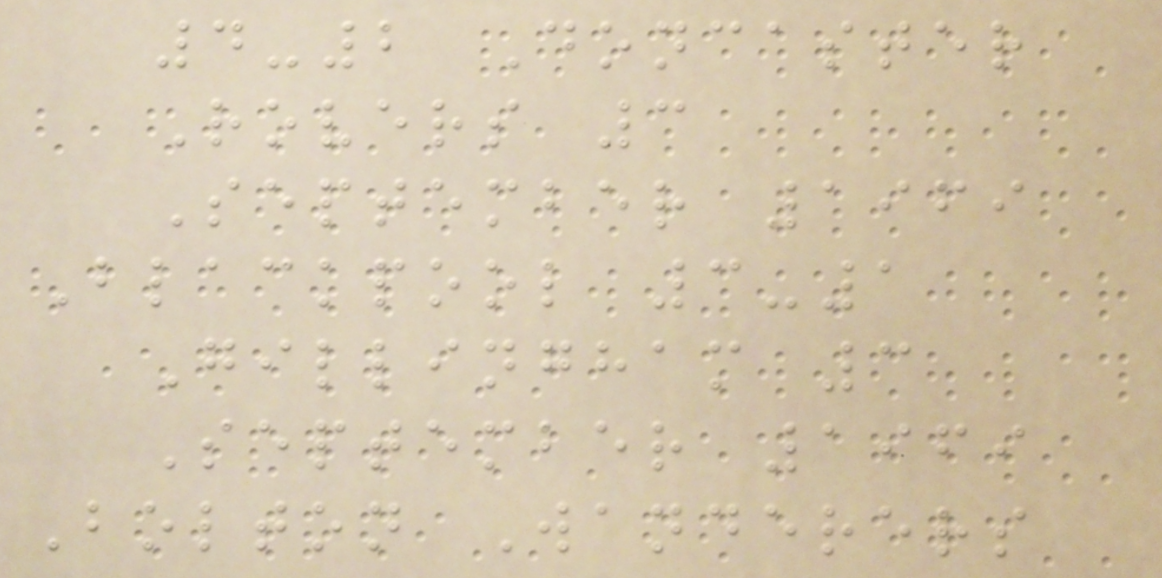4-2 Doncaster
Rovers 3
September 1969
Blackpool 3-1
Gillingham 3
September 1969
Bolton Wanderers
